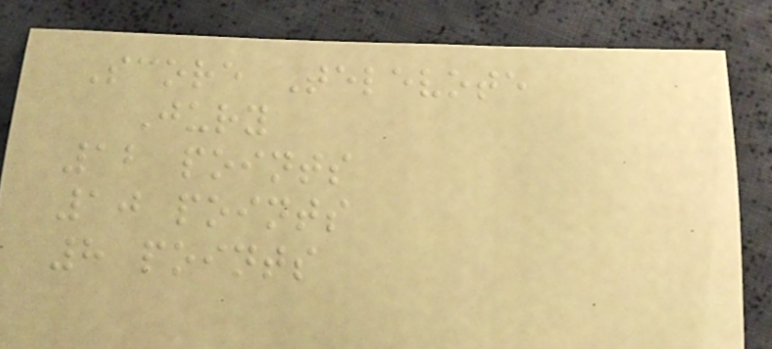Score Televote
Jury
12 points
10 points
8 points
